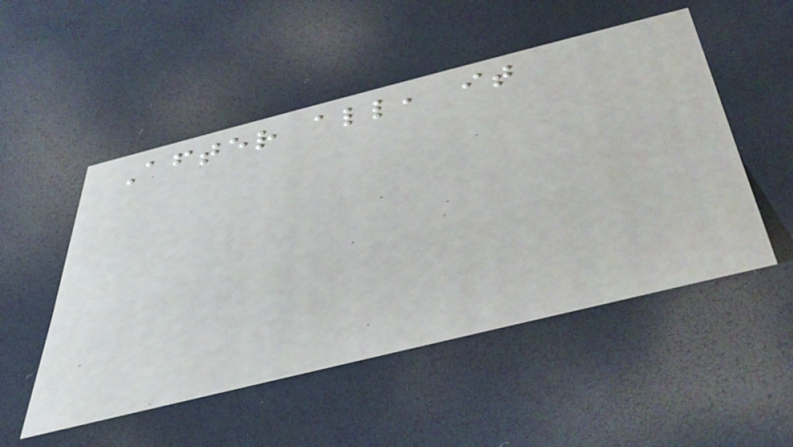After all, it
